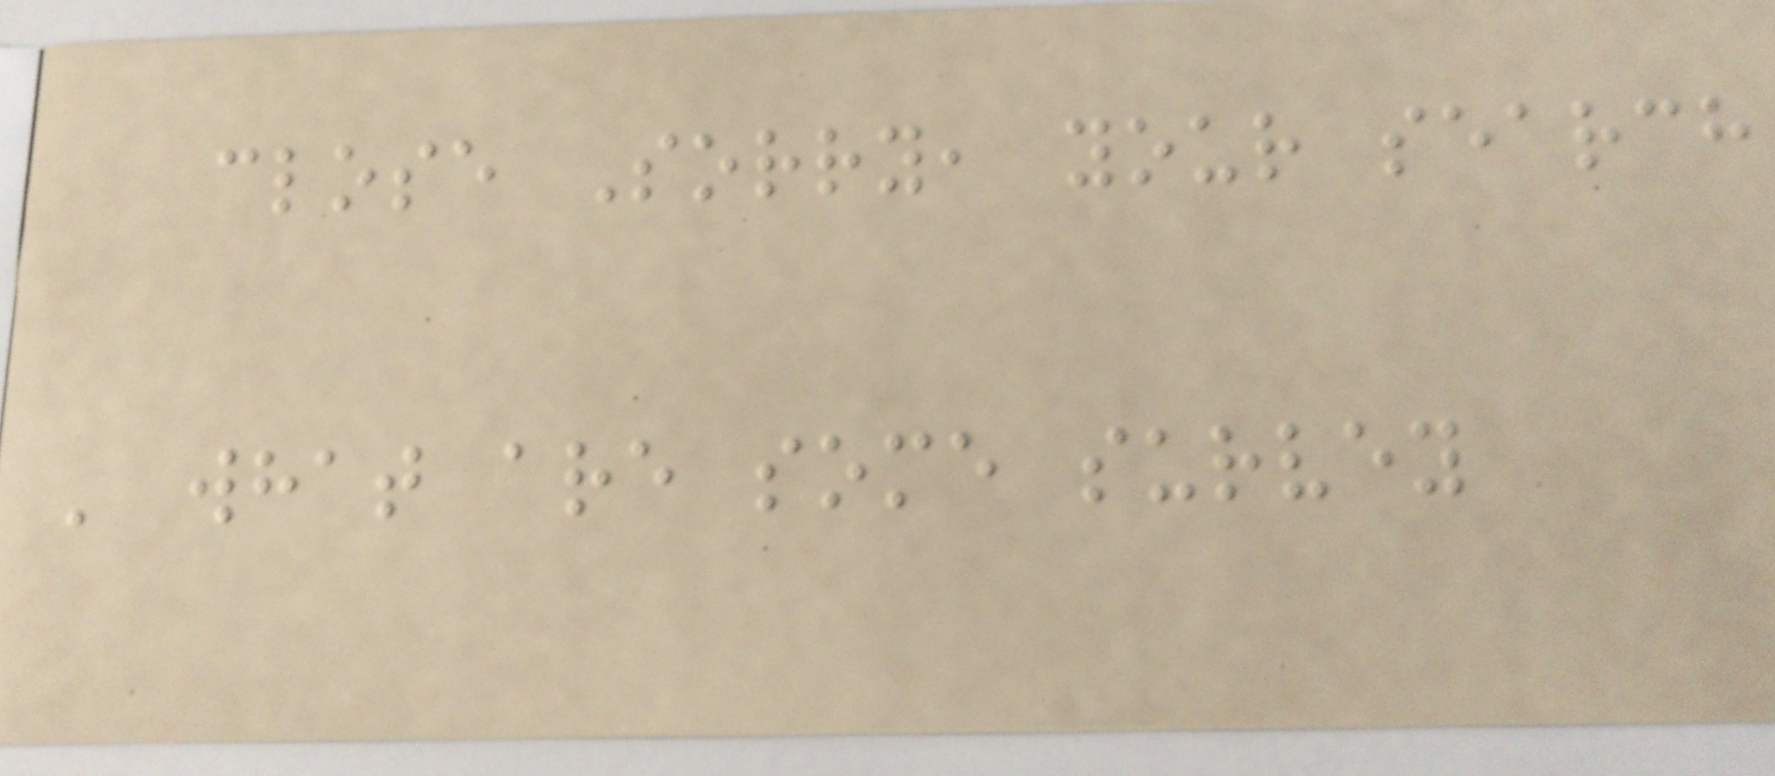close Sorry, your search
' what are some survey
